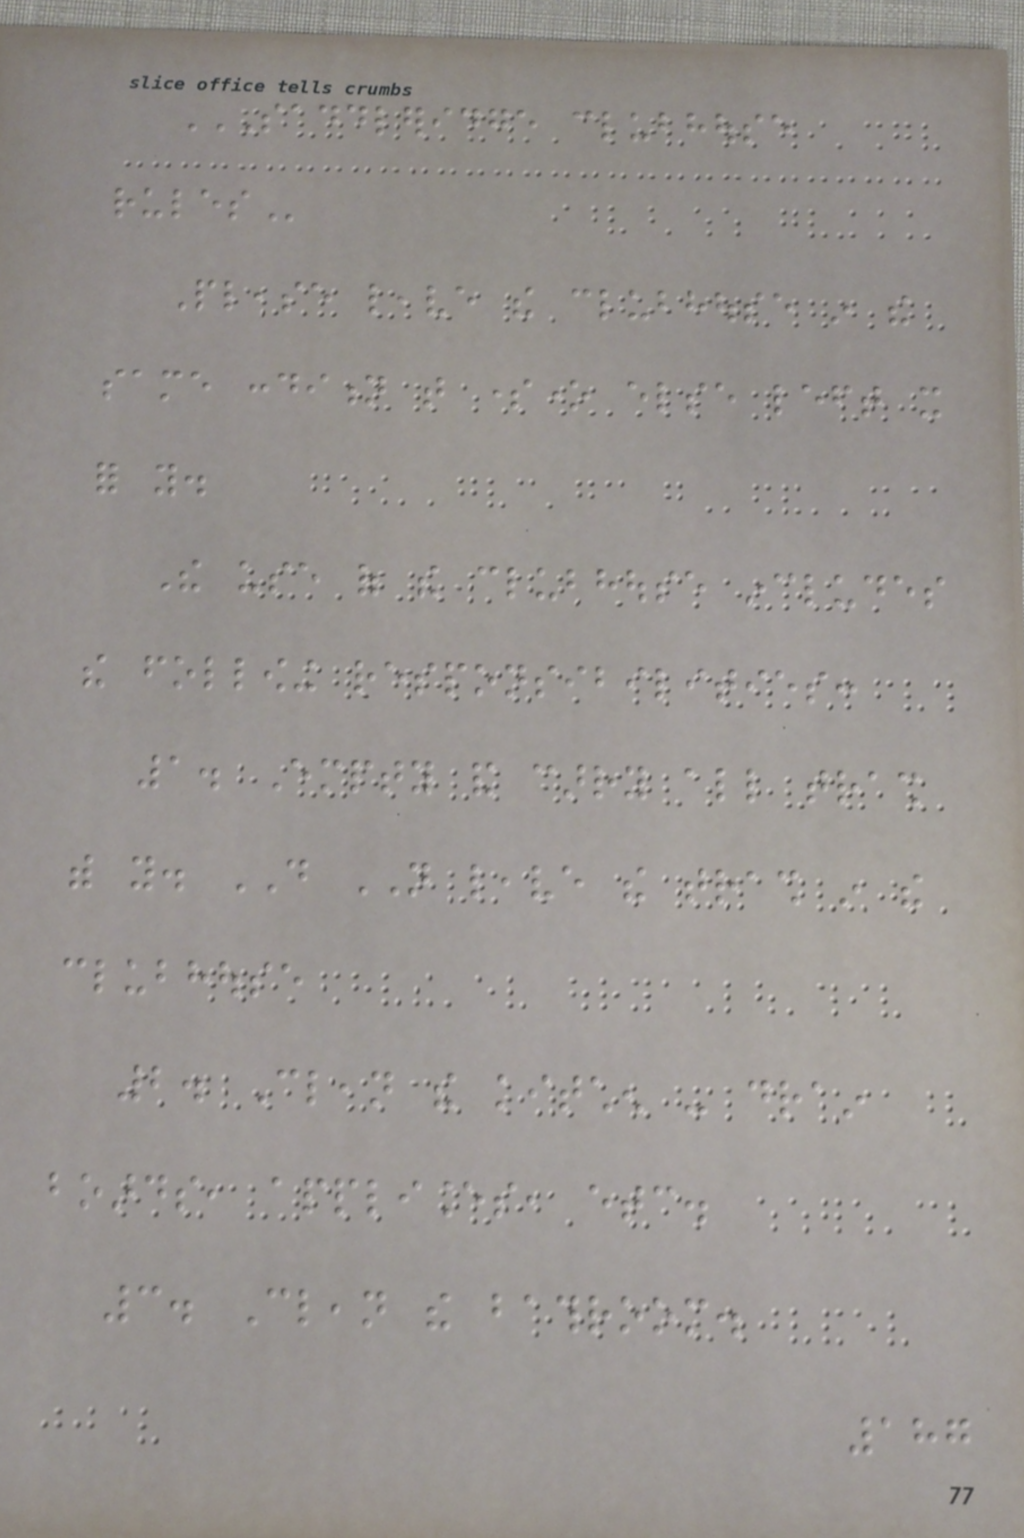SADDLERIDGE CLUBHOUSE
RULES
Please leave the clubhouse in the
same condition that someone else left it
for you.
The use of the clubhouse includes
the following responsibilities:
1. Empty and carry all trash
with you. DO NOT leave the trash in the
clubhouse
2. Clean the kitchen - drain
boards, appliances, etc.
3. Clean the bathroom.
187
